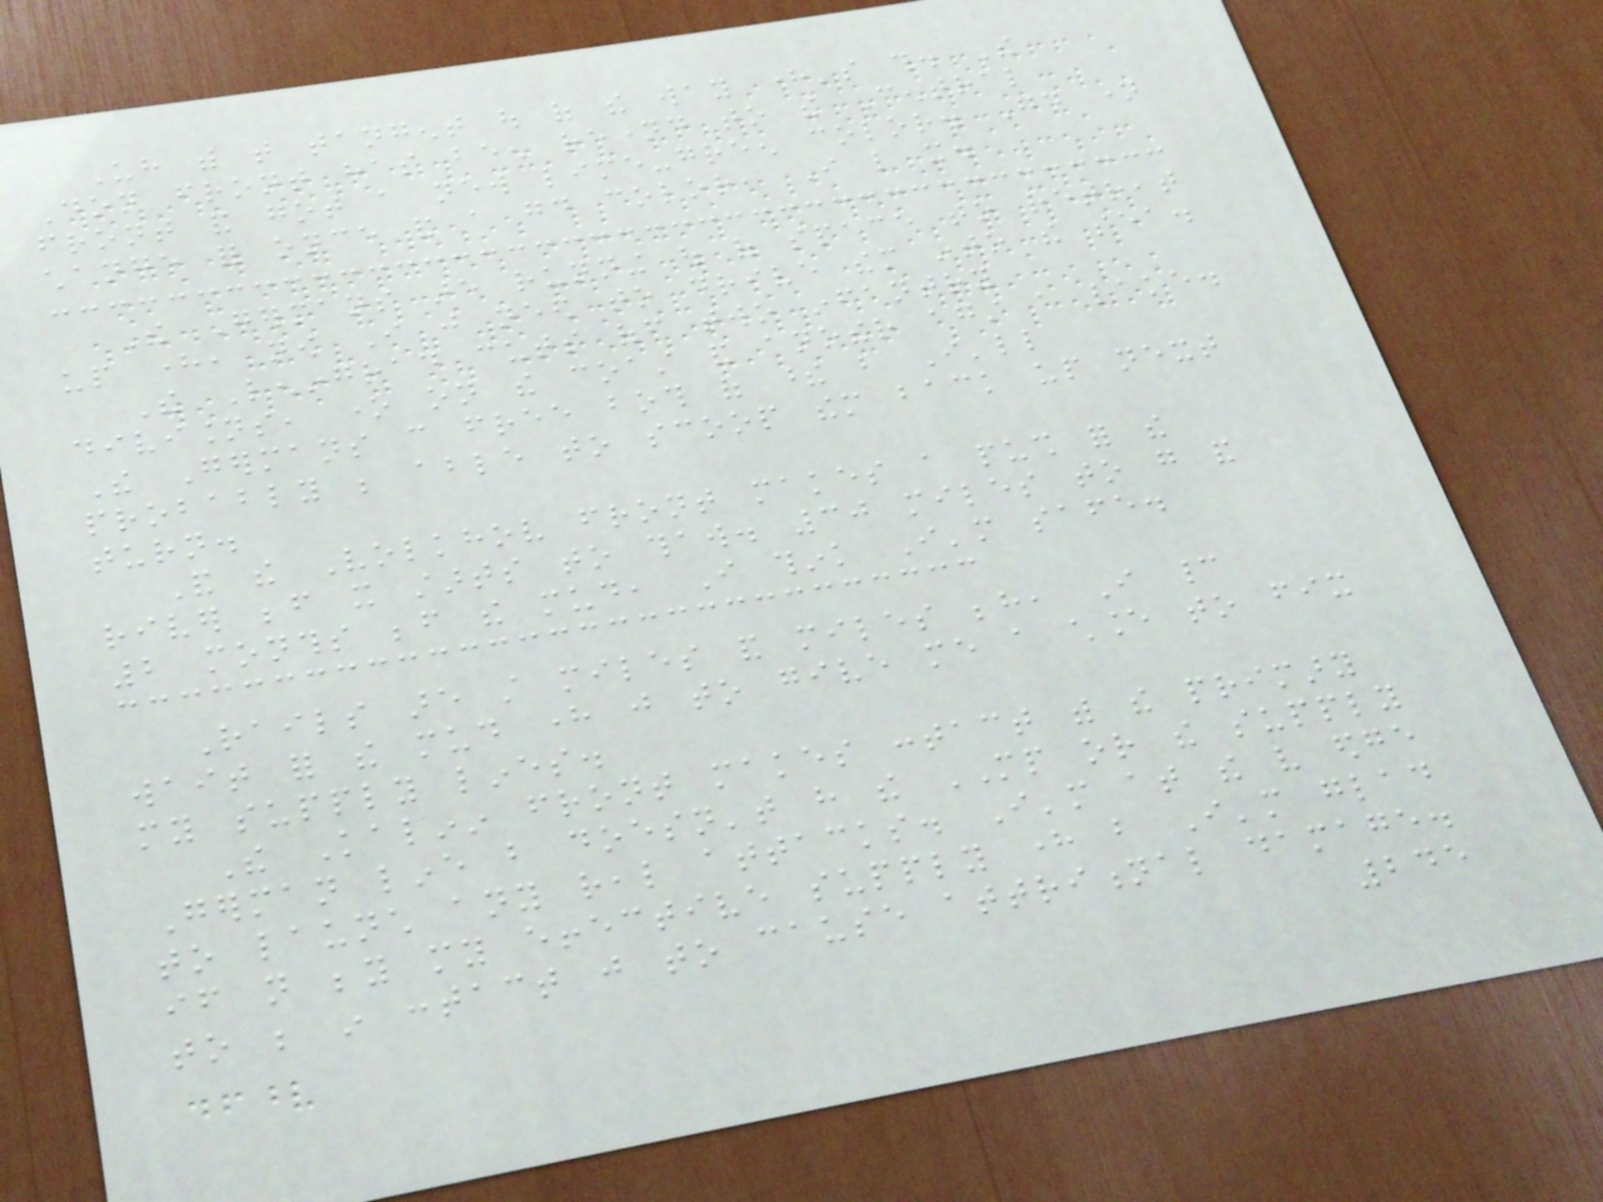Uh with that tangent out of the way here's this. The
Don front has been renamed to the Central
front and got a new lime-green color. Good name
change for once and a good color, I like it.
The Germans are running out of space to retreat
up here, now I just need to drive them into the sea.
The Leningrad cuts off two infantry
divisions, one on the coast and another against a lake.
The Germans can free both of these but I'll
probably be able to scoop them back up next
turn.
And the Volkhov front makes a push for the
river before it starts to thaw. 30 miles to go and
2 months before the mud, I think I'm safe.
Rails are still miles and miles behind, I cannot
wait for the mud here just to give me a chance to fix
my supply lines.
The Kalinin front makes contact with the primary
German line but doesn't have the MP or the supply
to launch any real attacks. I'm at the very edge
if not beyond my effective supply here but I'm glad
to be in contact just to cause attritional damage.
245
